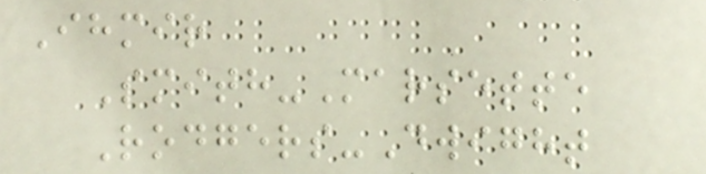Ihmir
Smith-Marsette
Rodgers-Dwight
